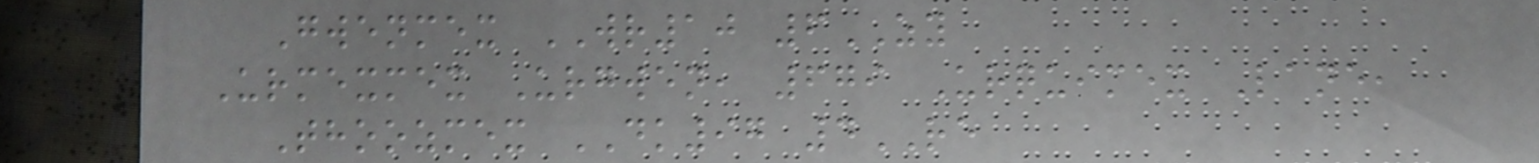Gwenmex WR10 6ZY
Urmexmex Urgwen, 679 Urquimex Lane,
Thoozmex DK97 4RE
